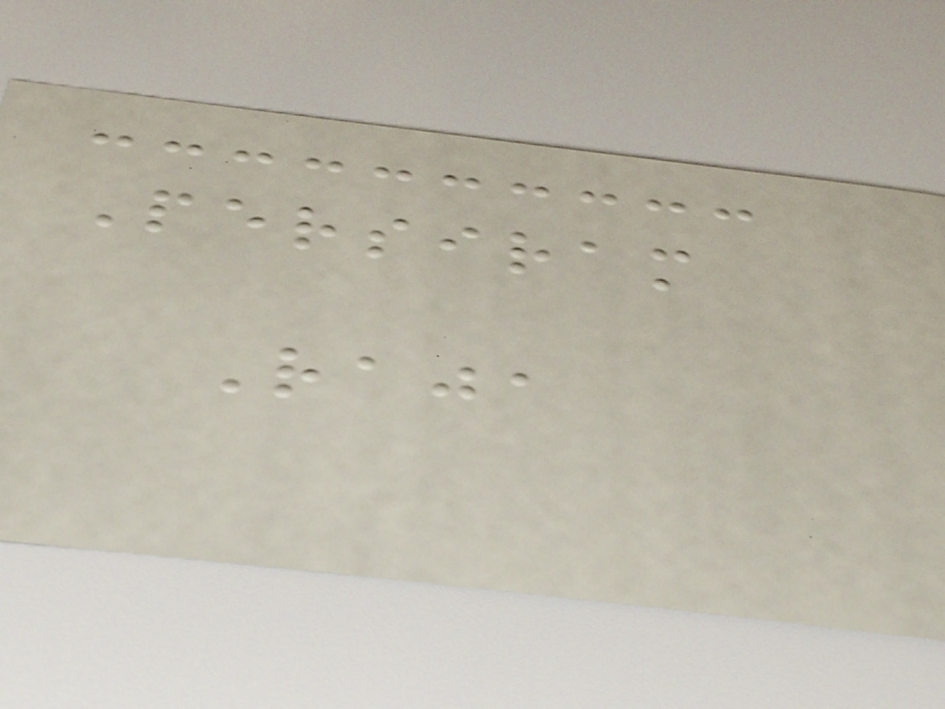Persiram
Raja
